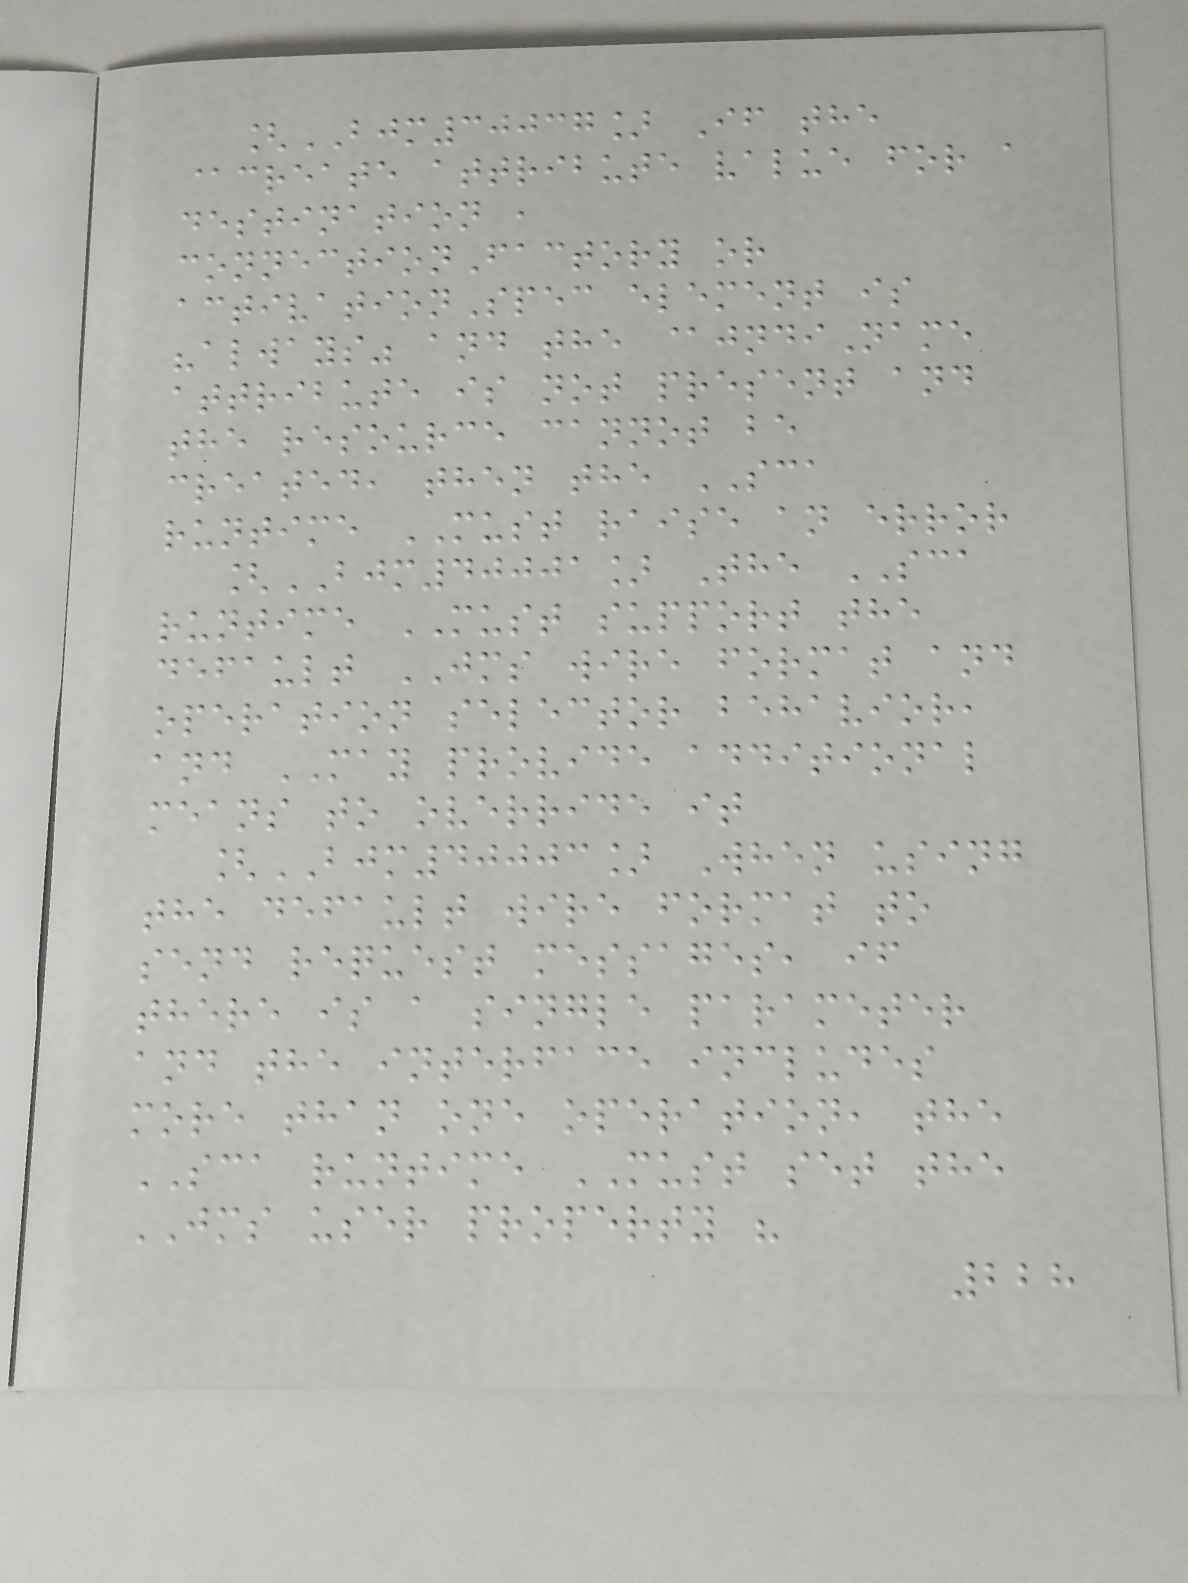[BJM30037] If the
@create attribute value for a
destination ,
connectionFactory or
activationSpec element is
"always" and the @jndiName
attribute is not present and
the resource cannot be
created, then the SCA
runtime MUST raise an error
[BJM40001] The SCA
runtime MUST support the
default JMS wire format and
operation selector behavior,
and MAY provide additional
means to override it
[BJM40003] When using
the default wire format to
send request messages, if
there is a single parameter
and the interface includes
more than one operation, the
SCA runtime MUST set the
JMS user property "
228
